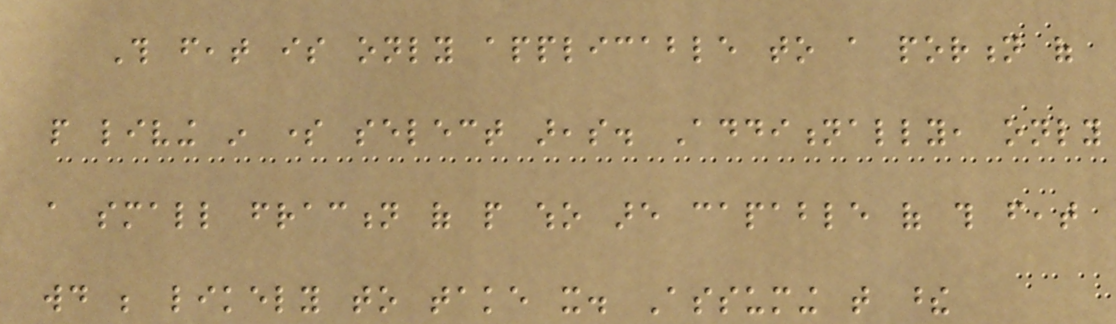This feat is only applicable to a portion of
people living in some select areas. Additionally, only
a small fraction of people who are capable of this feat
would be likely to take it. Assuming that these
